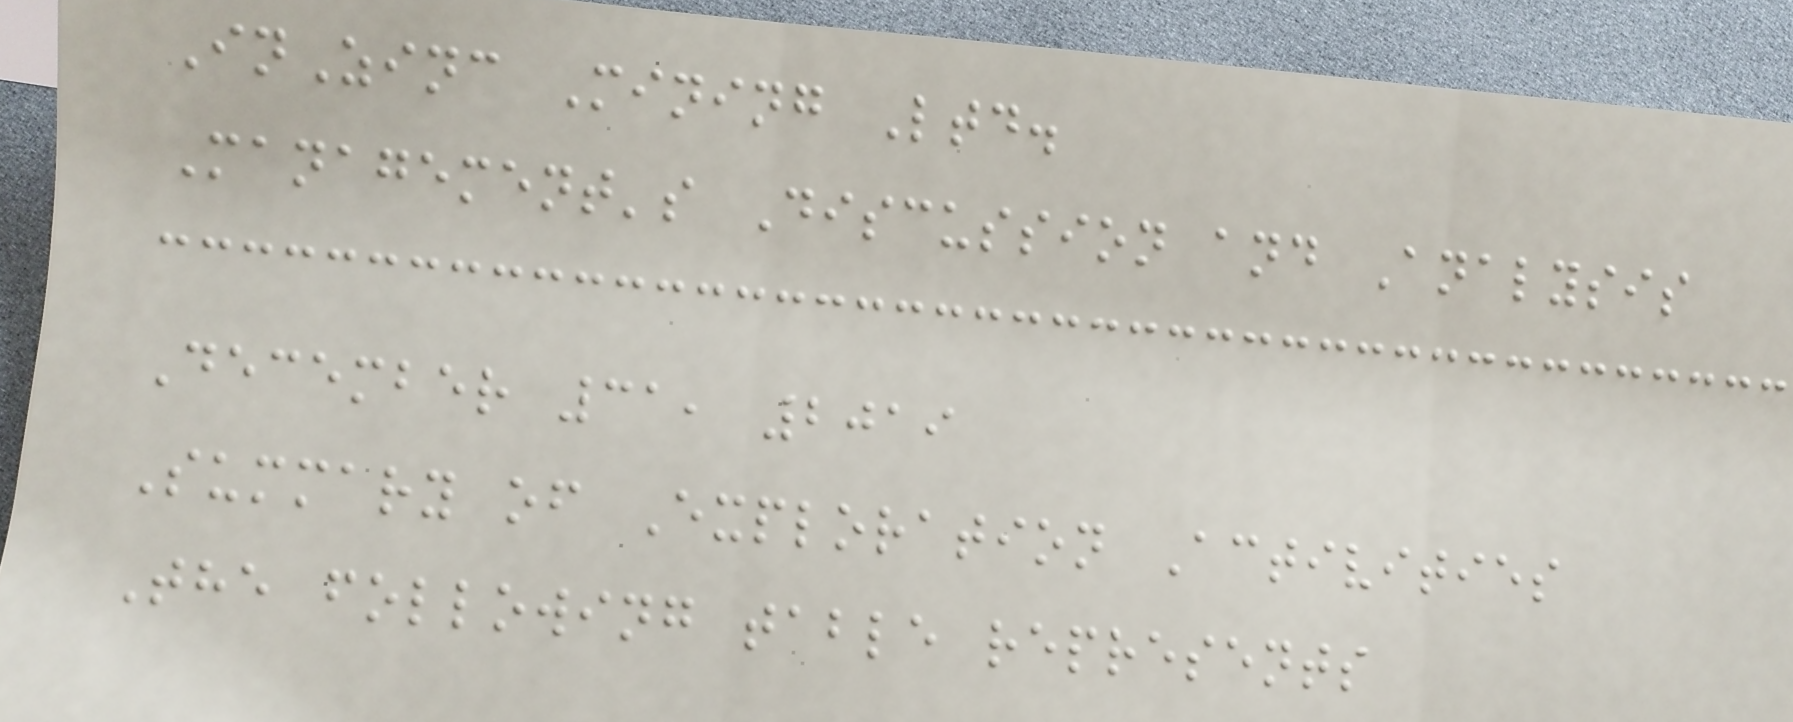InZinc Mining Ltd.
Management's Discussion and Analysis
December 31, 2019
Summary of Exploration Activities
The following table represents
